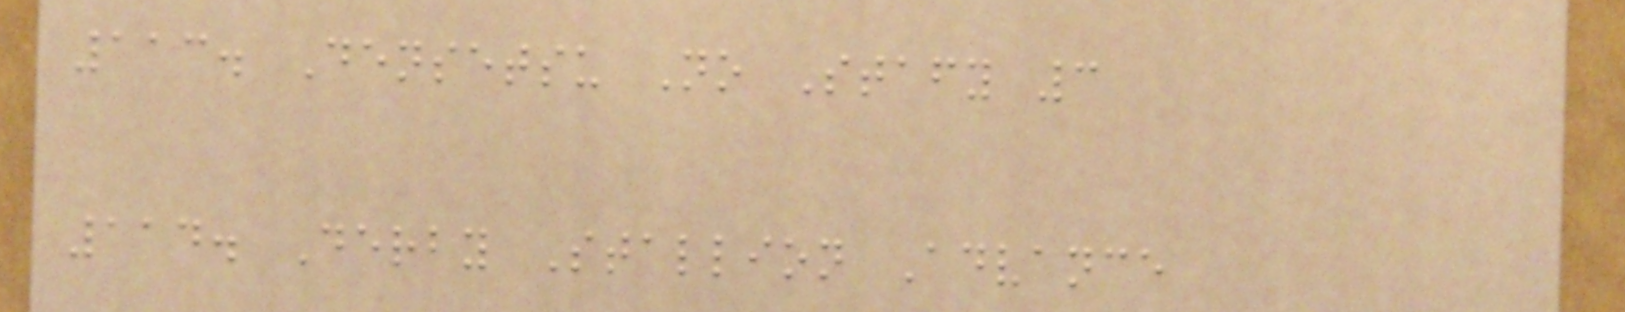113. Densetsu No Stafy 3
114. Derby Stallion Advance
